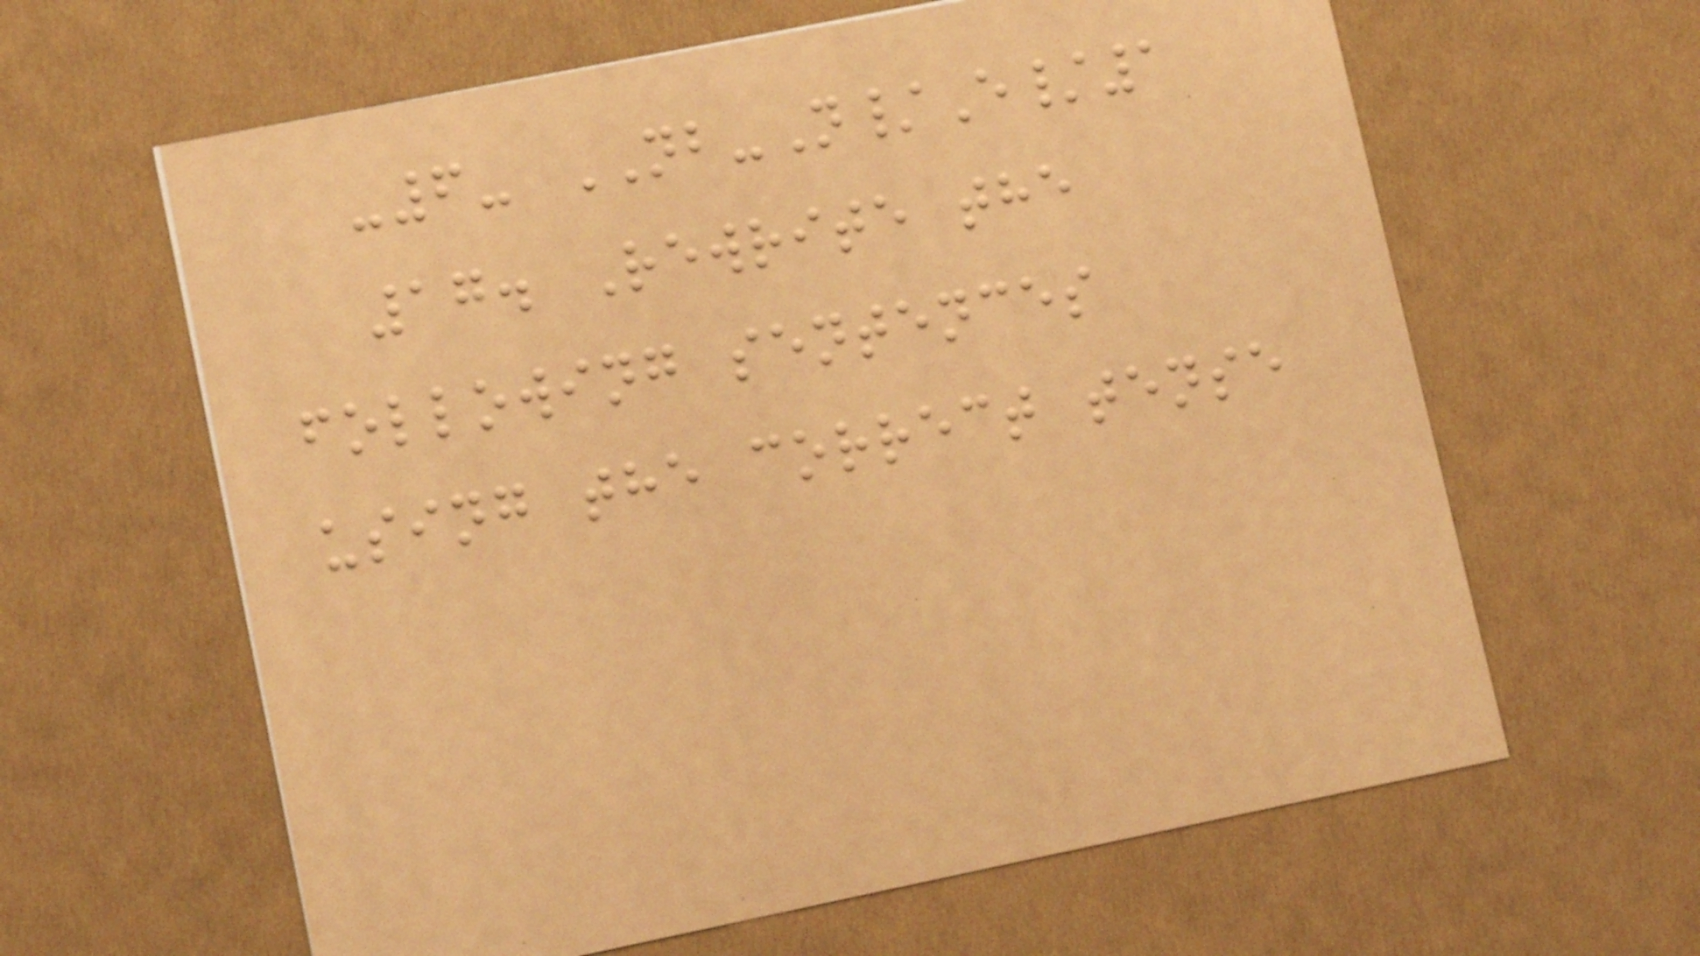-6- NB-N/E/1
17. Rewrite the
following sentences
using the correct tense
